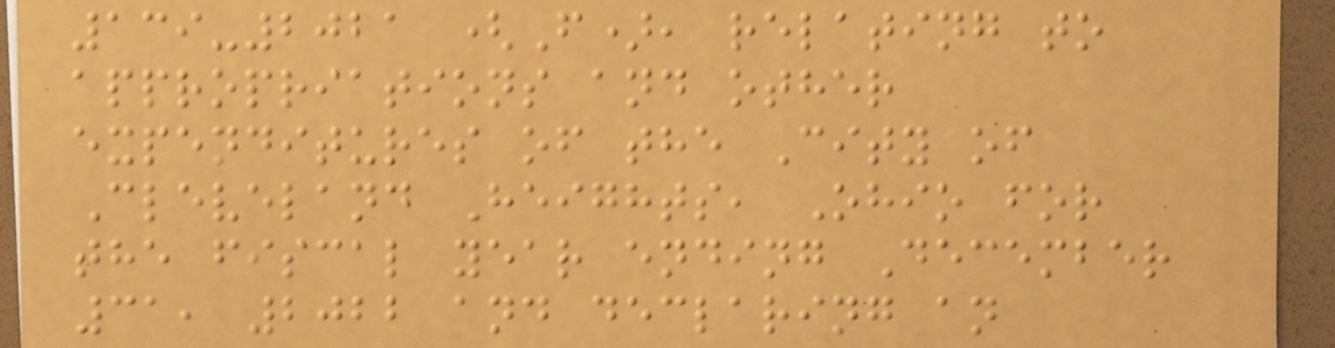139-2021 (F), relating to
appropriations and other
expenditures of the City of
Cleveland Heights, Ohio for
the fiscal year ending December
31, 2022 and declaring an
